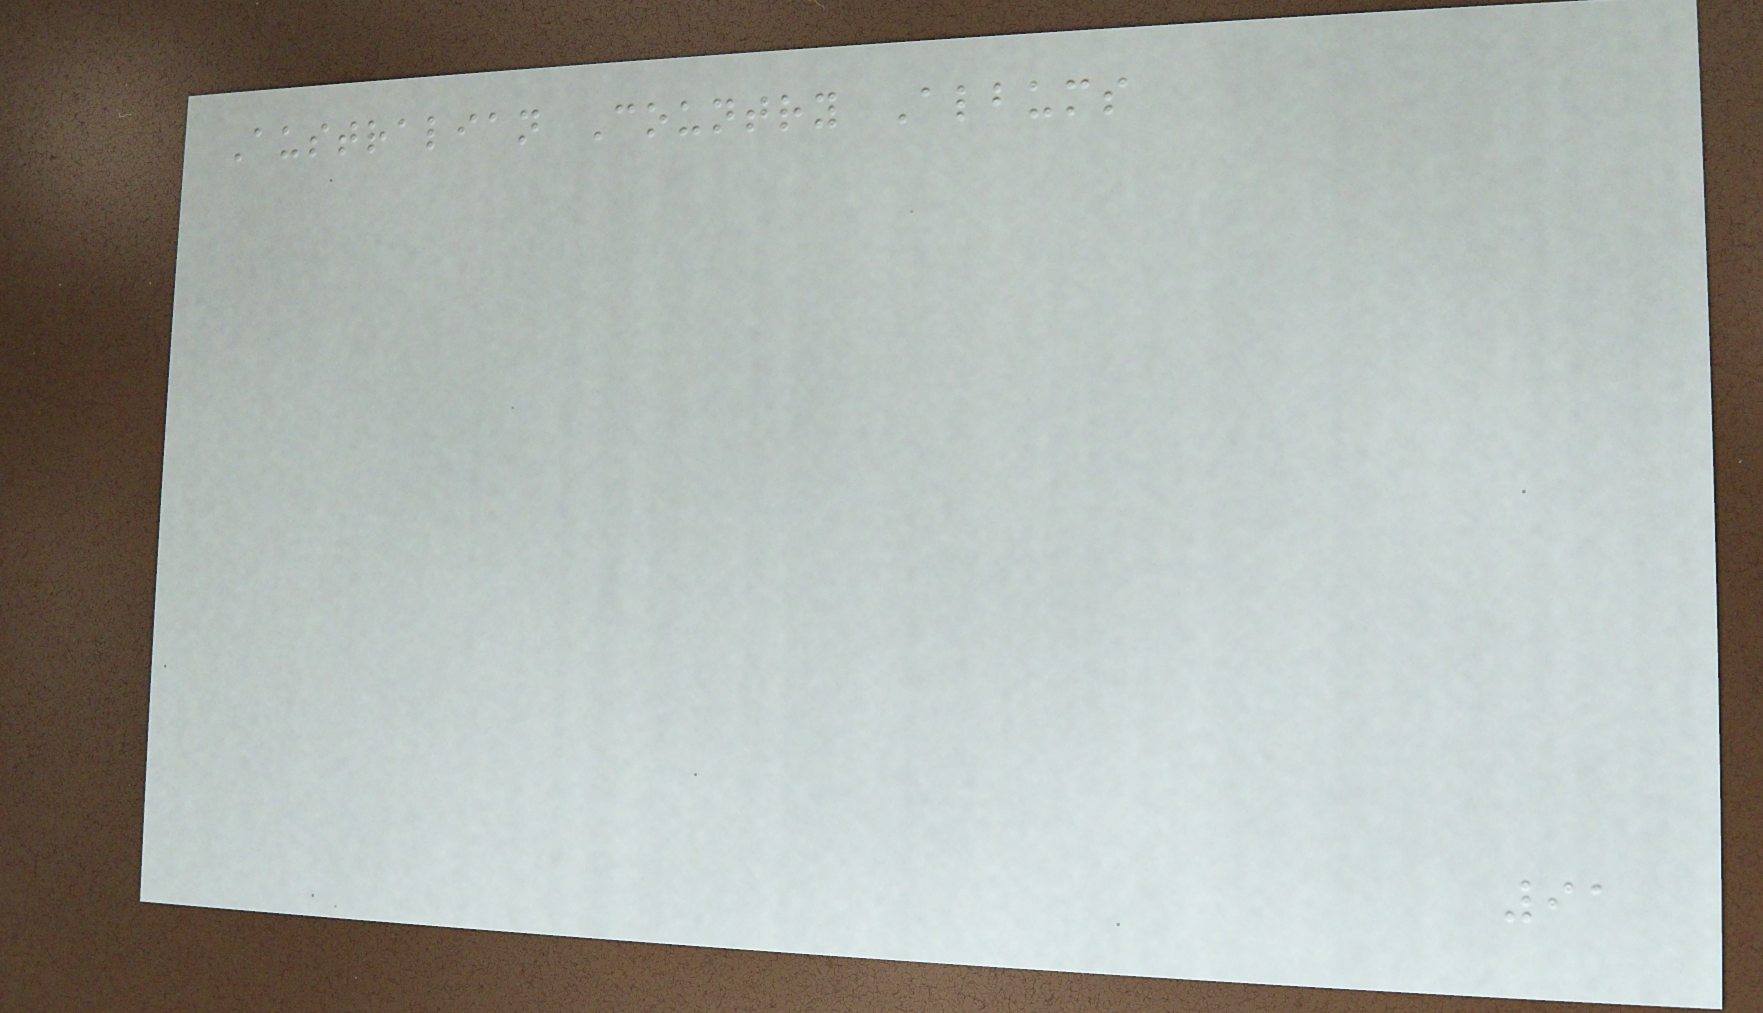Australian Country Albums
91
